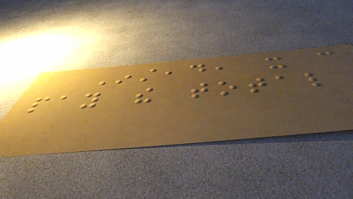Instead, it can
pay the total
